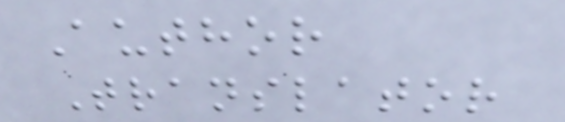Author
Translator
